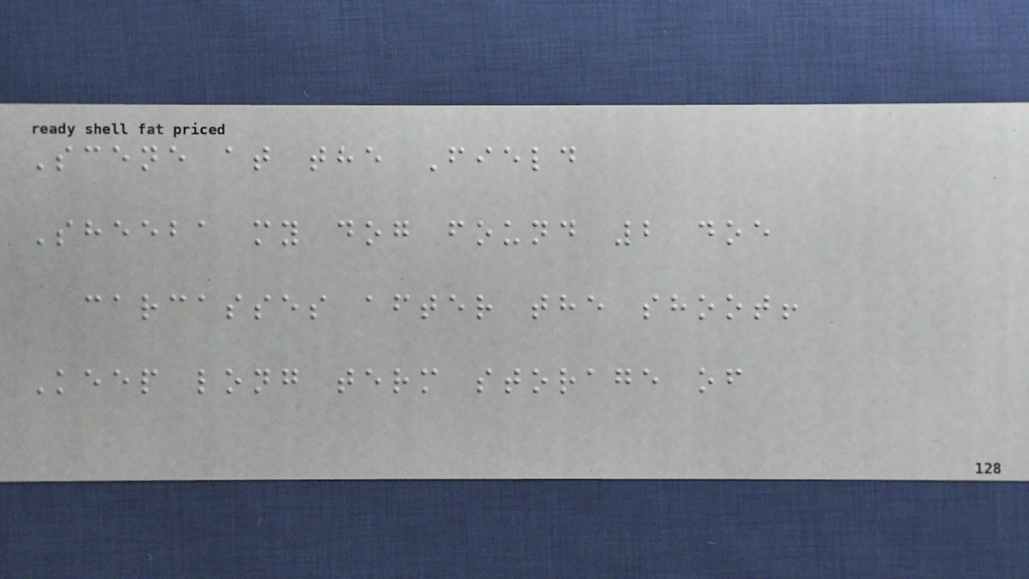Scene at the Field
Sheeba my dog found 2 doe
carcasses after the shoot!
Keep long term storage of
